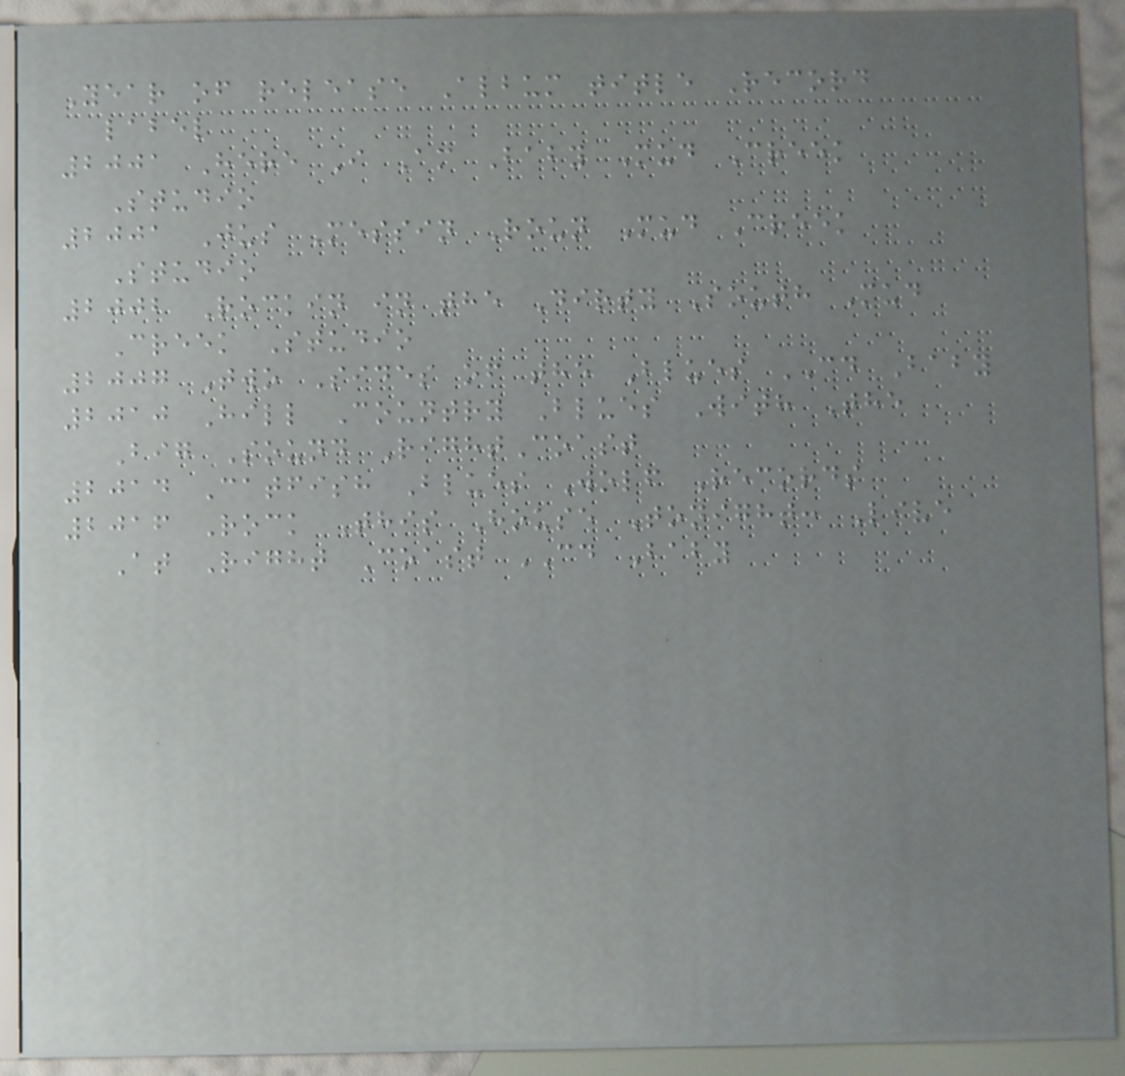Year of release Album title Record
label
2001 Here I Am Baby Mud Creek
Studio
2001 Jus Messin Roun Mud Creek
Studio
2002 Rockin in the Dirty South Mud
Creek Studio
2007 Two Sides of the Blues CD Baby
2010 Hill Country Blues With The
Big Sound RightCoast
2014 Catfish Blues Wolf Records
2016 Rock This House Tonight: Live
At Right Coast CD Baby
